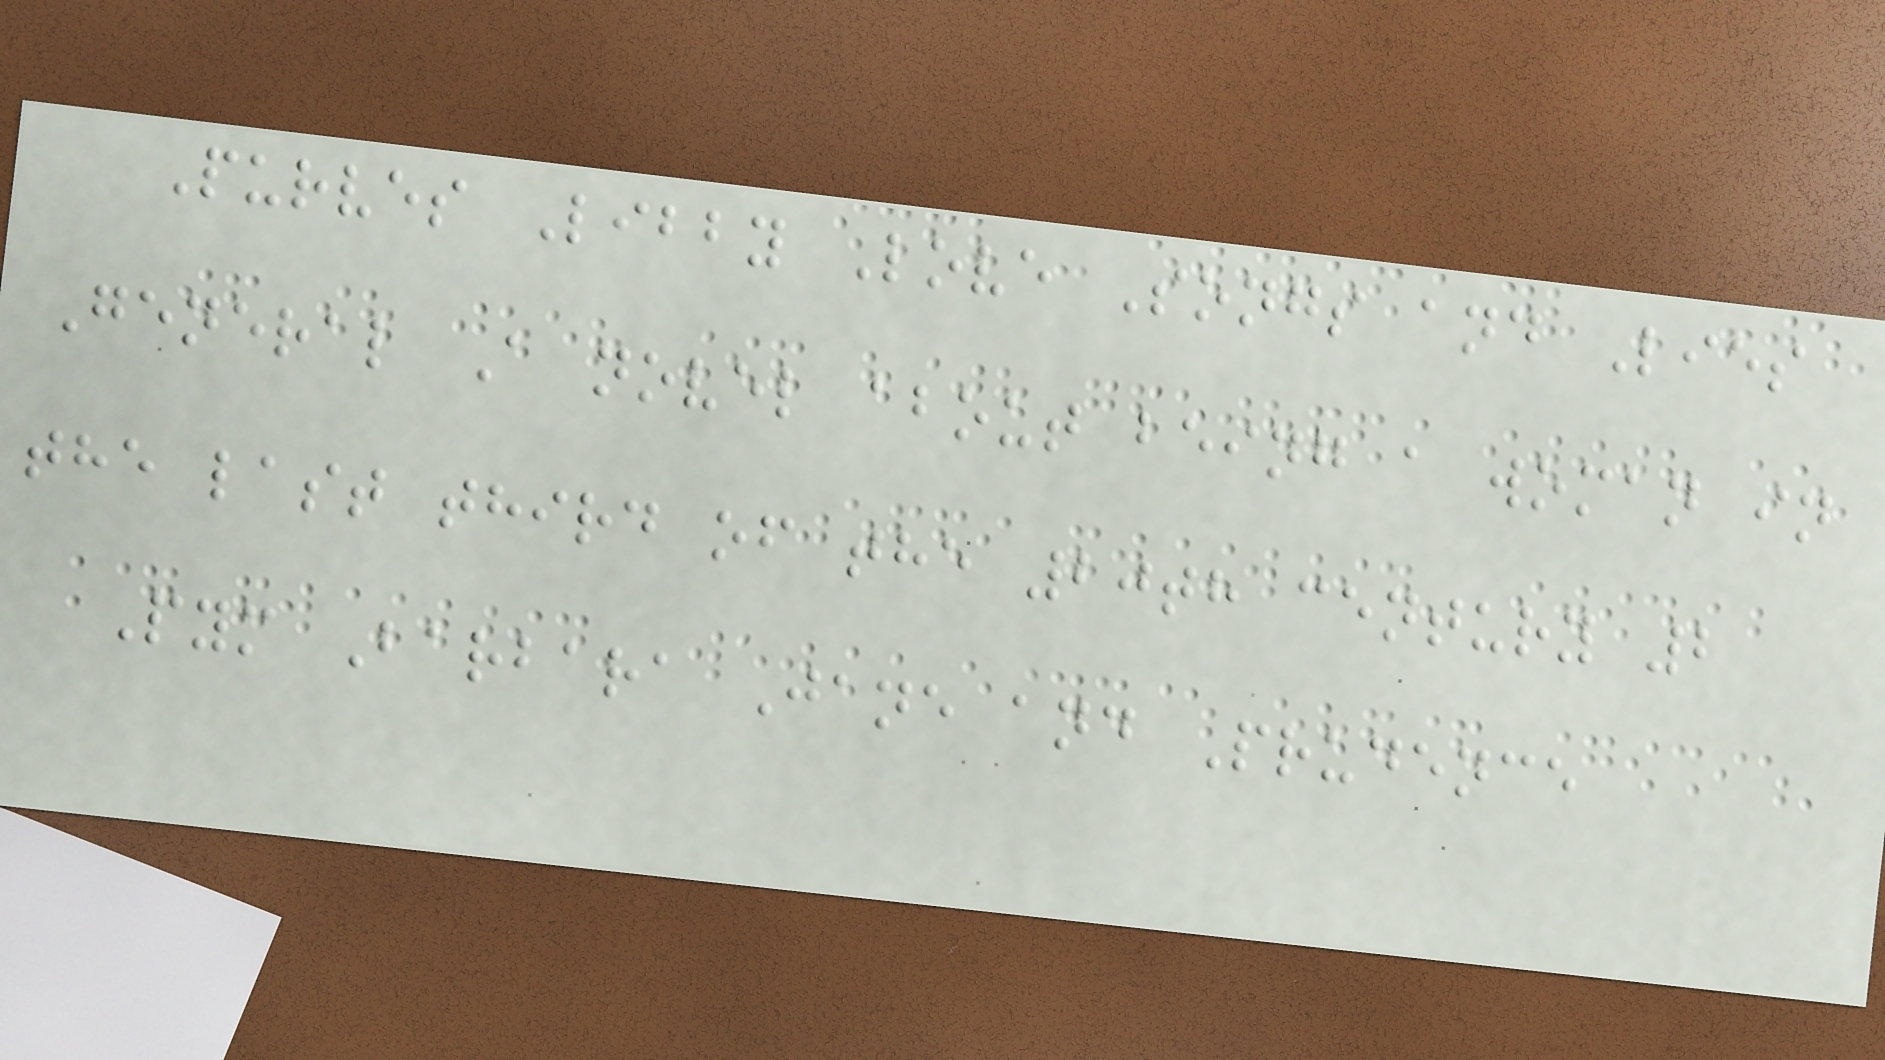Purves Libby Love Songs and Lies
General A novel about being a woman in
the last third of the 20th century 2
Pym Barbara Jane and Prudence
